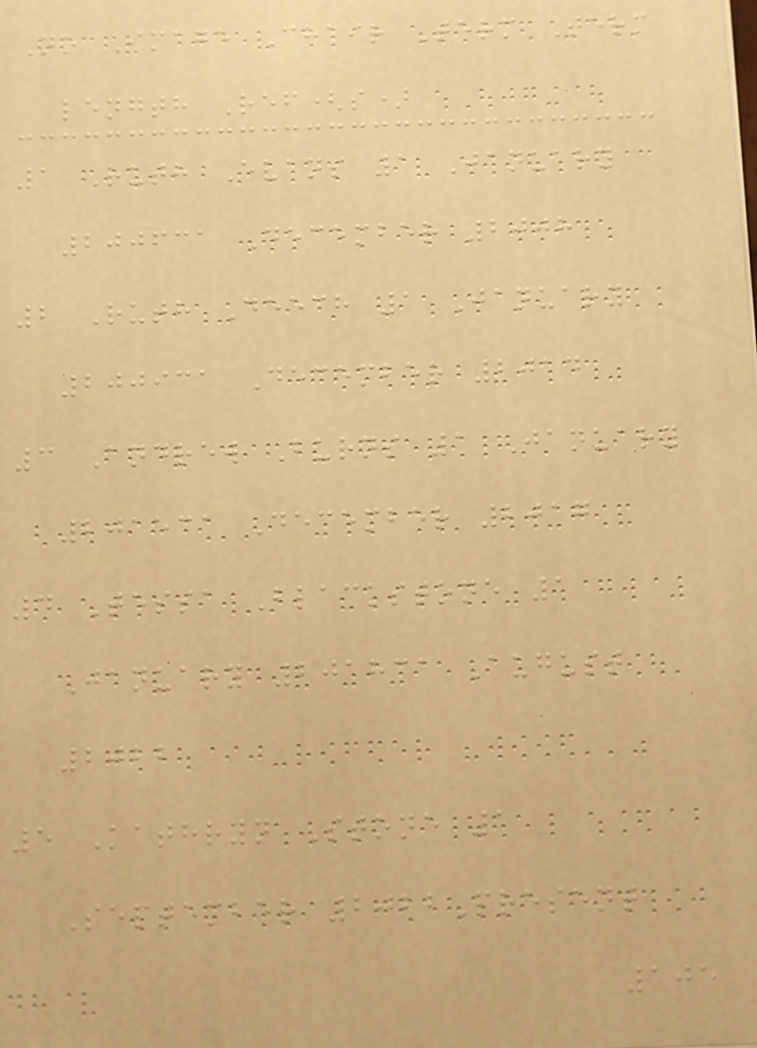No Image Chair Term Term
length Ref(s)
1 Ruth Evans 1 January
200631 December 2008
2 Ruth Deech 1 January
200931 December 2014
3 Andrew Burns 1 January
201531 December 2017
4 Tessa Blackstone 1
January 201831 August
2022
5 Kathryn Stone 1
September 2022Present
105
